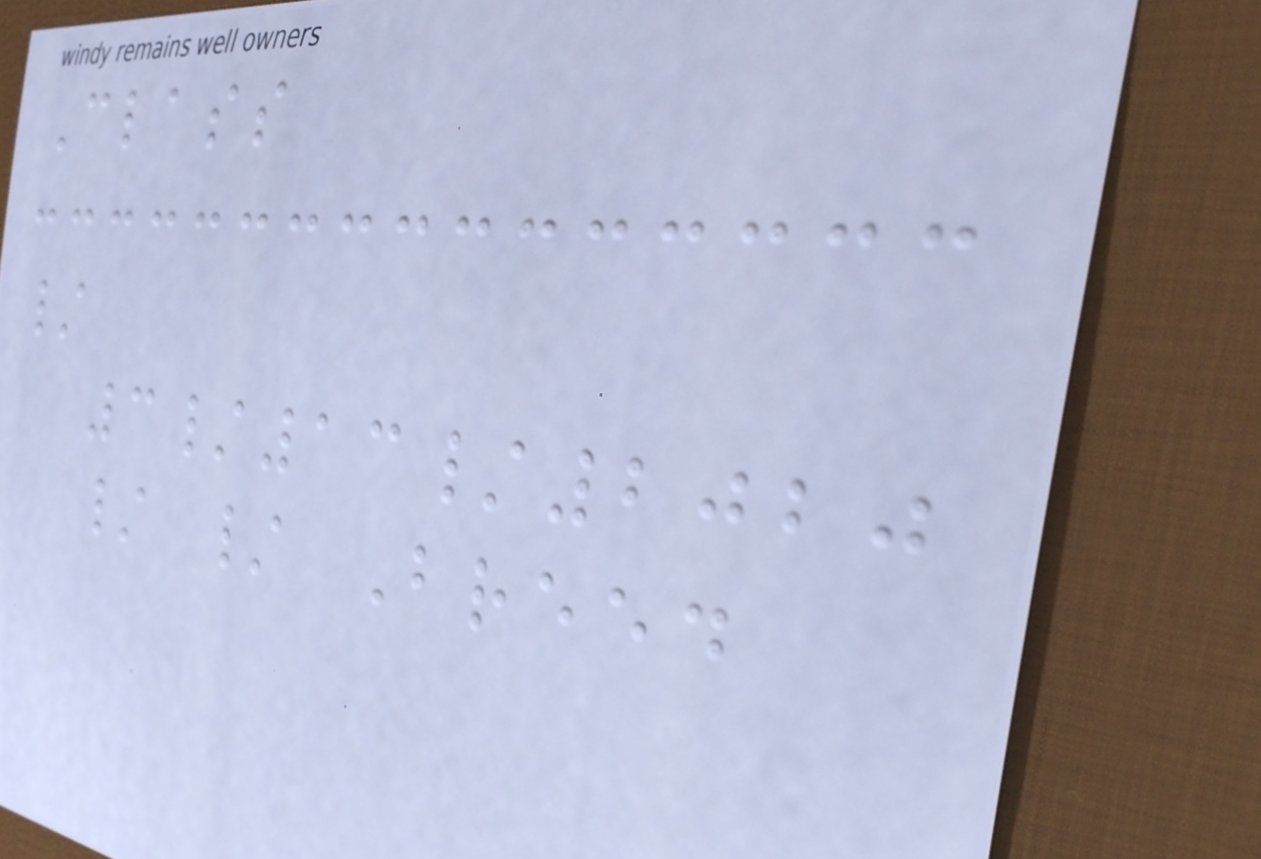Class
/
3/13/2020
/ / Breed
